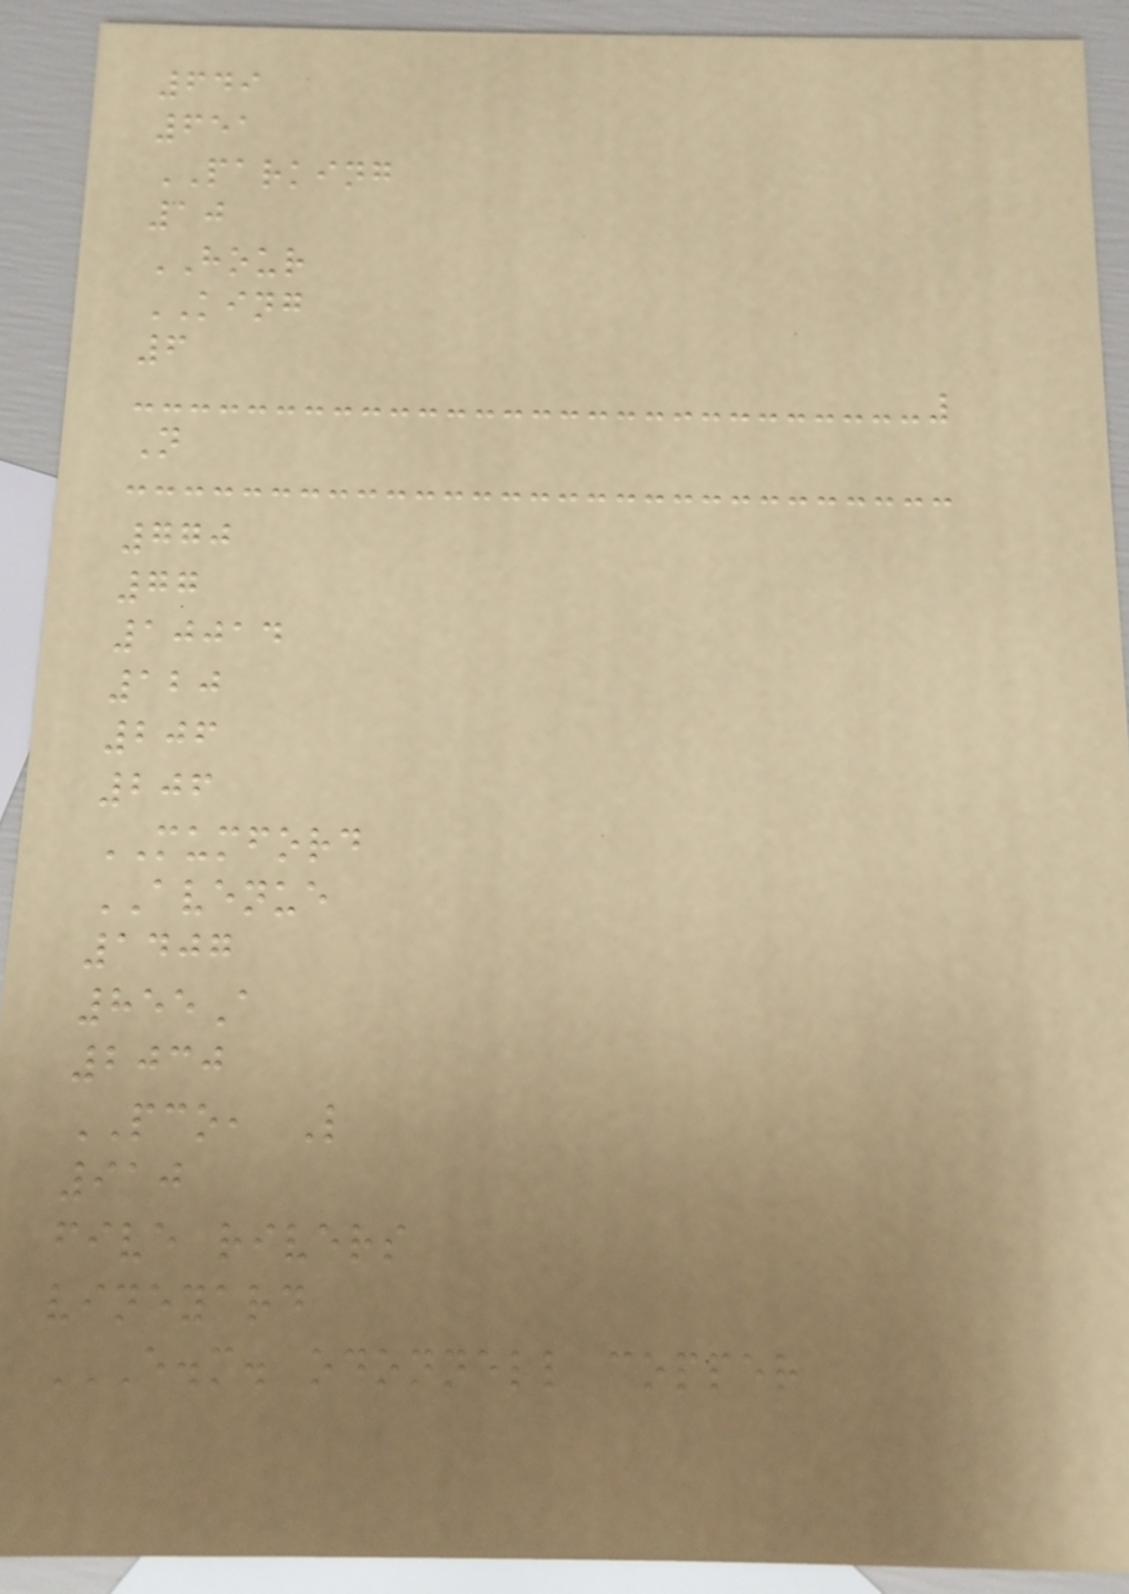649
651
PARKING
10
HOUR
KING
6
N
770
77
10014
120
206
206
MUMFORD
AVENUE
1407
855A
2030
PCO, L
910
five rivers
vineyard
E.M. ODONNELL COPPER
